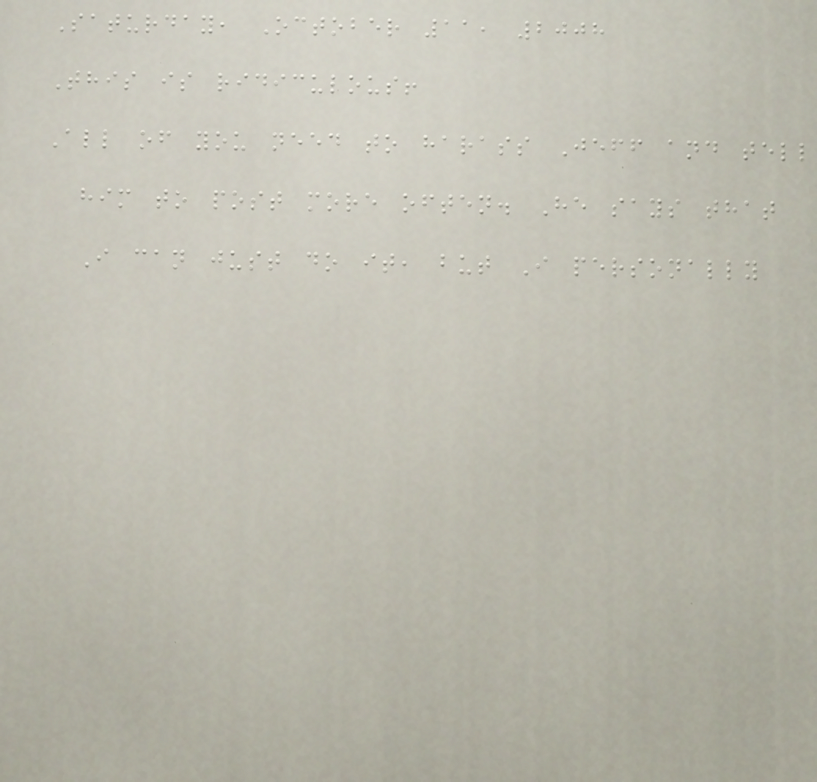Saturday, October 11, 2008
This is ridiculous!
All of you need to harass Jeff and tell
him to post more often. He says that
I can just do it, but I personally
